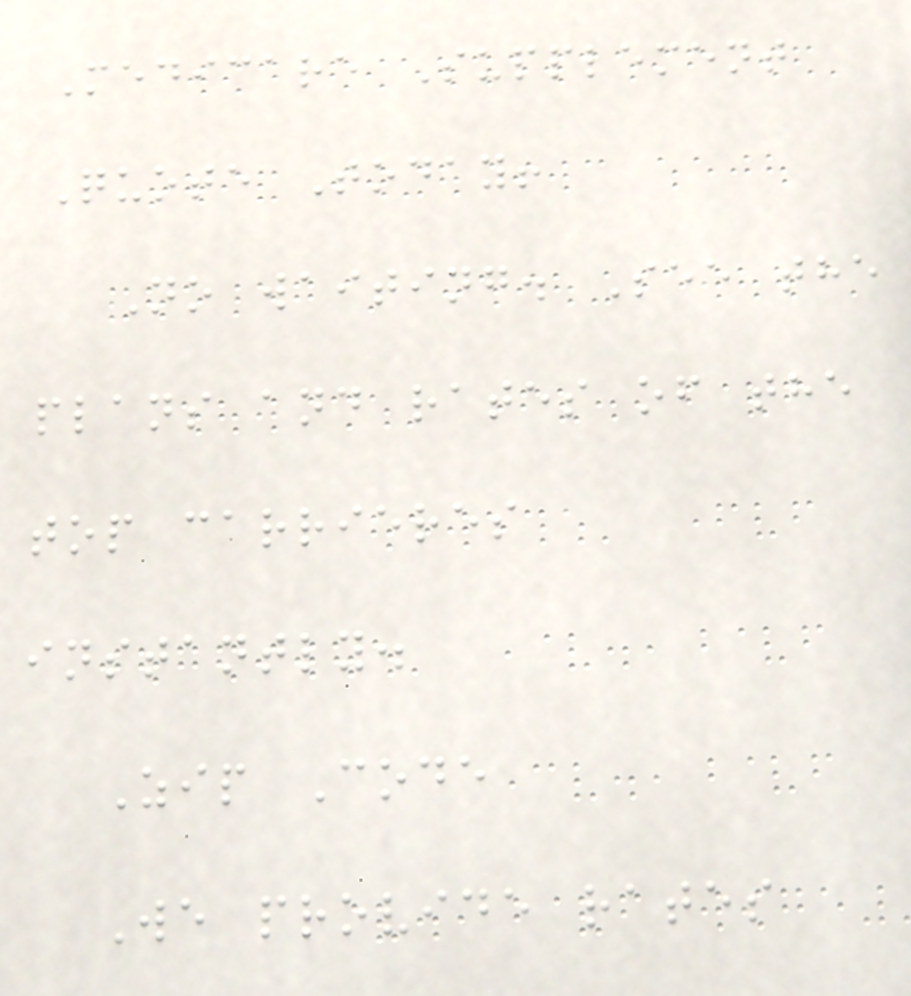Medicare Supplement
Quote Today!
No waiting. See the
plans and rates of the
top carrieres
instantly.
Zip Code
We provide rates
